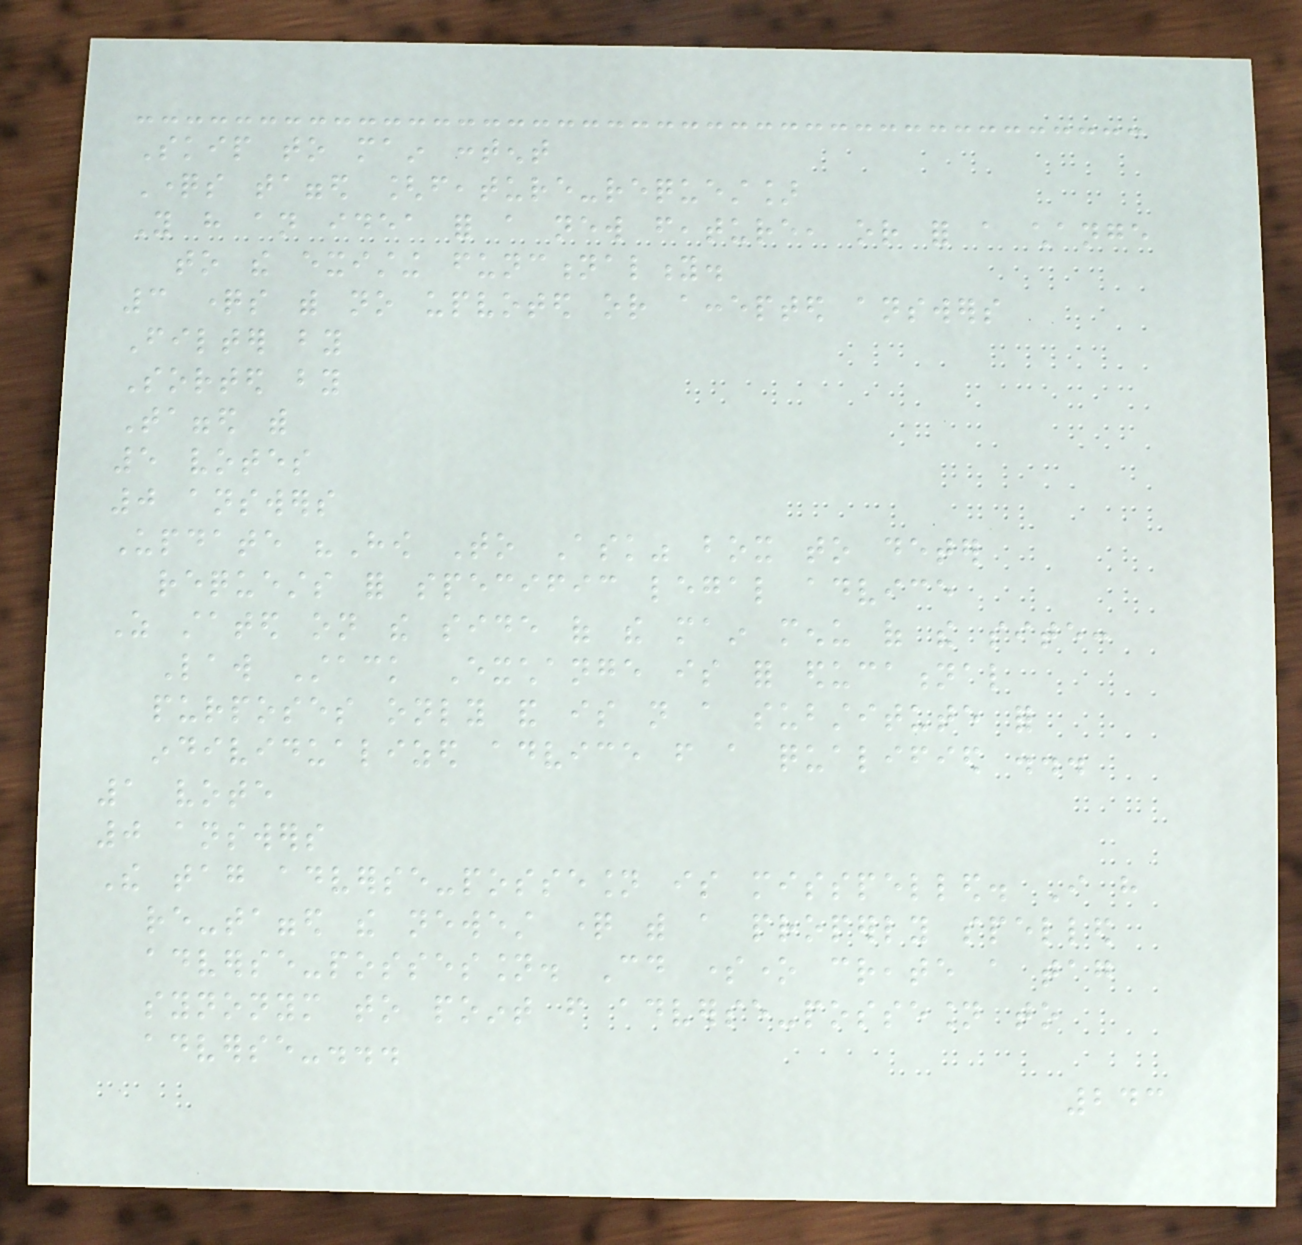Skip to main content
Questions tagged [feature-request]
You have an idea for a new feature, or for a change
to the existing functionality.
3 questions with no upvoted or accepted answers
Filter by
Sorted by
Tagged with
5 votes
0 answers
Update "How To Ask" box to deter
requests for specific legal advice
As stated on the side of the main menu of the site:
Law Stack Exchange is for educational
purposes only and is not a substitute for
individualized advice from a qualified ...
1 vote
0 answers
The tag adverse-possesion is misspelled. I have
re-tagged the newest question with a properly spelled
adverse-possession. Could someone create a tag
synonym to point from adverse-possesion to
adverse-...
243
